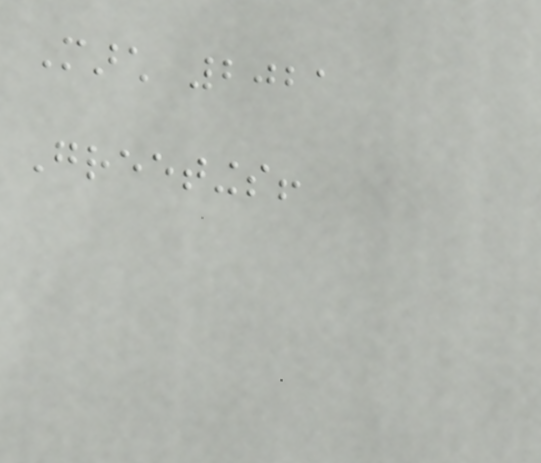March 2021
Greetings!
